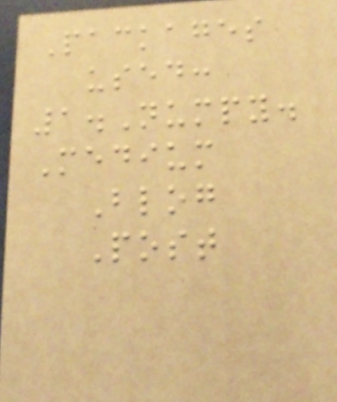Packages
used:
1.Numpy.
Medium
Blog
Post
